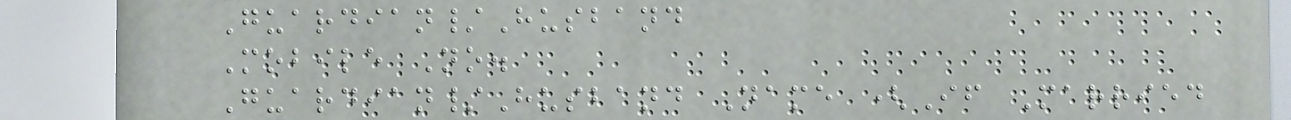Guardian/Husband
Mobile No.
Guardian/Husband Name (If Married
